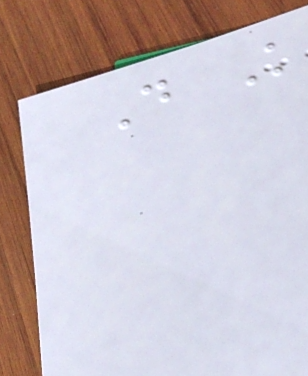D K
